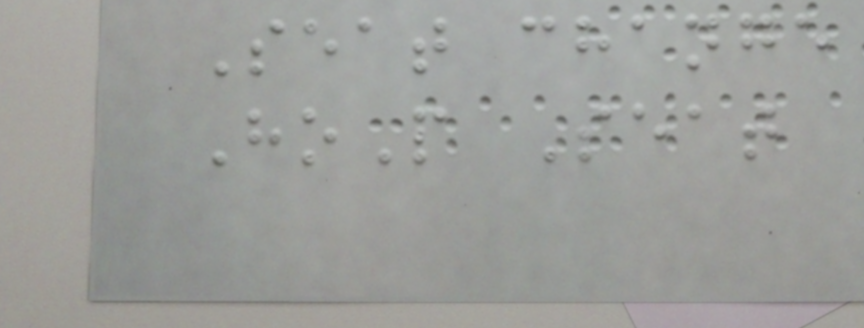Seat change
HoP Seat
